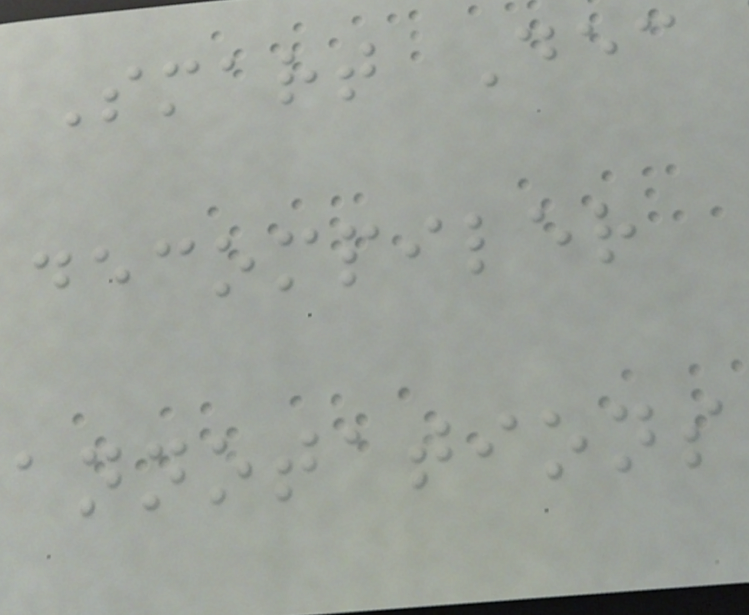Smart Dec
decompiler
annotations
